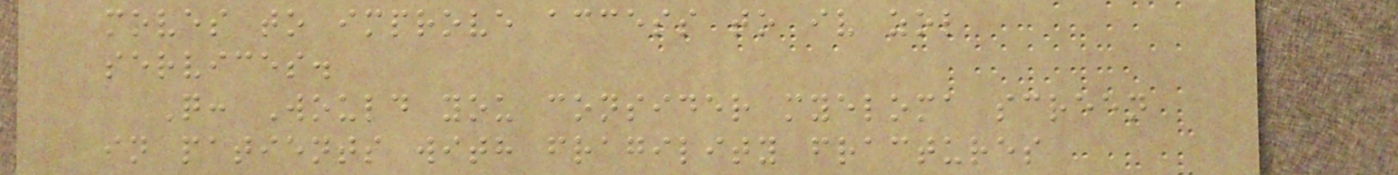moves to improve access to iv zol
services.
Q: Would you consider myeloma screen
in patients with fragility fractures
